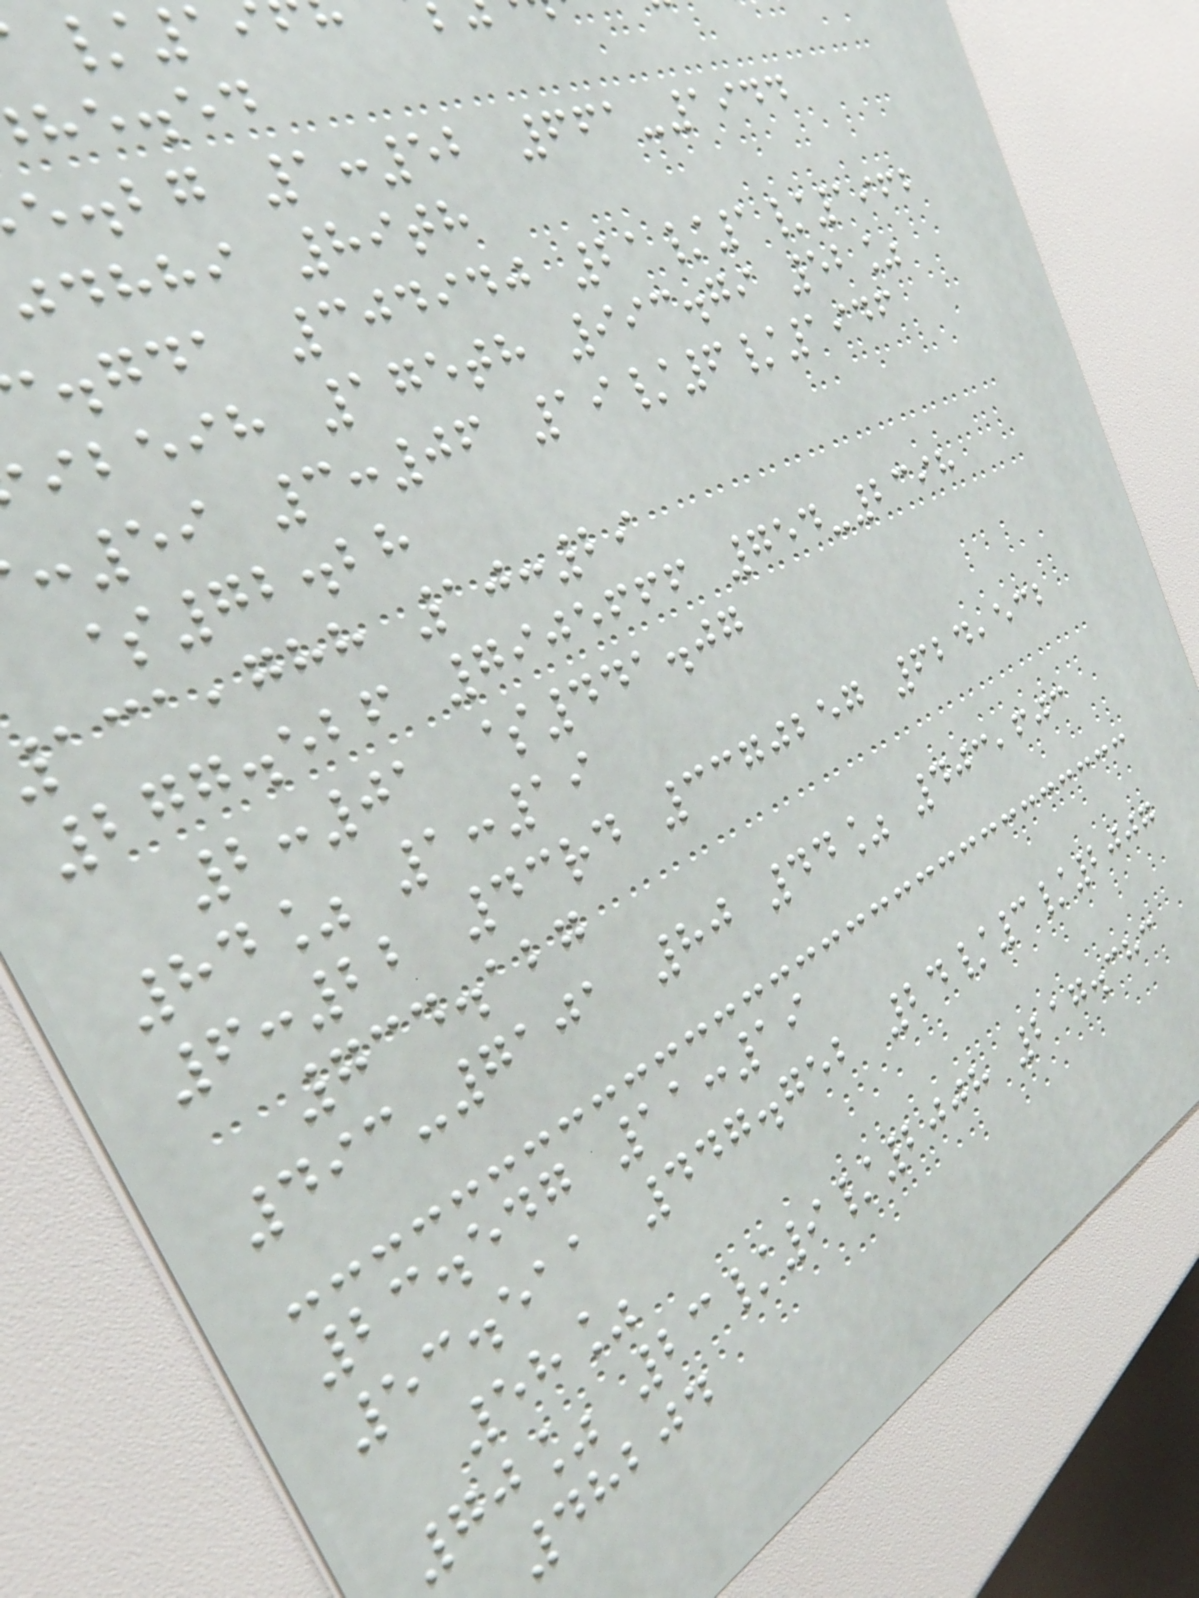he.ed
e.bg 1:52 661-1944
jdhhi 89th
.gda 304940 21/1/1962
ibeih 175th 993.79 52%
:59 3:06 19/6/1946
$72.28
,ghh 10:29
277.526 7905666 754-2398
2:01 $441.07
84% 1:19
6:22 43rd 3370257 624,532
734.127
493-7101 80 44% 403,603
23.547 11:19
53.511 447.752 24/3/2007
58%
70% 23/9/2008 217.383
48204
